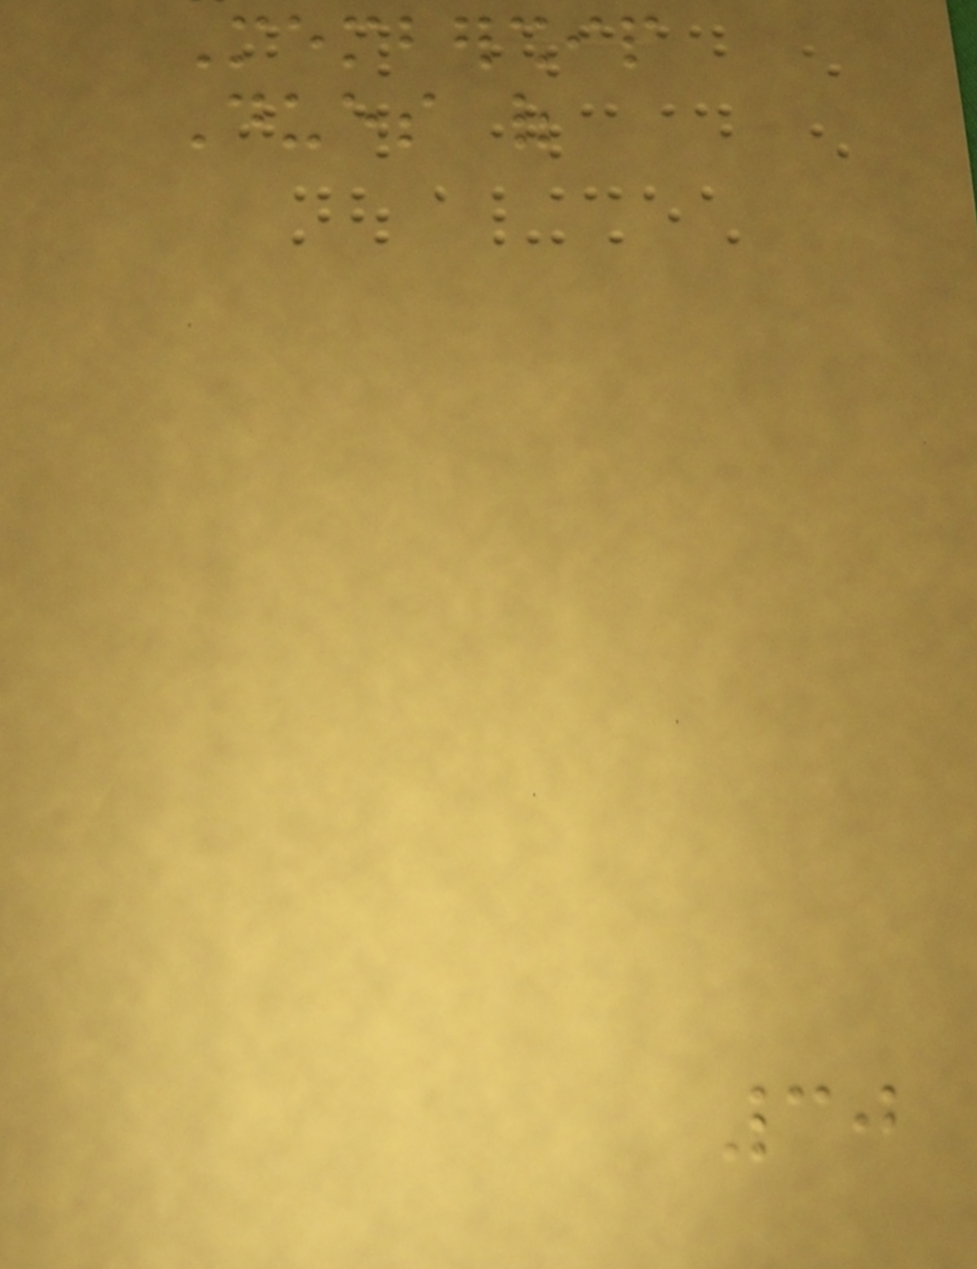Membership
Dues of
30
